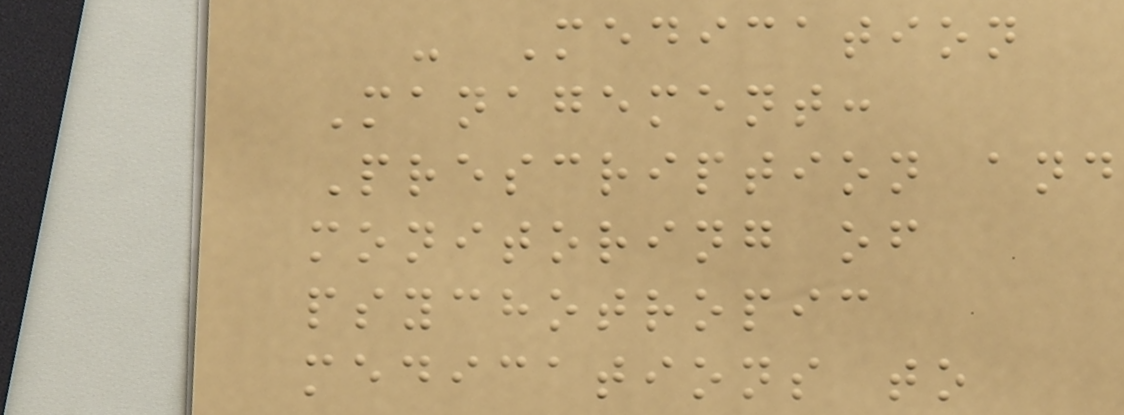- Medication
Management:
Prescription and
monitoring of
psychotropic
medications to
